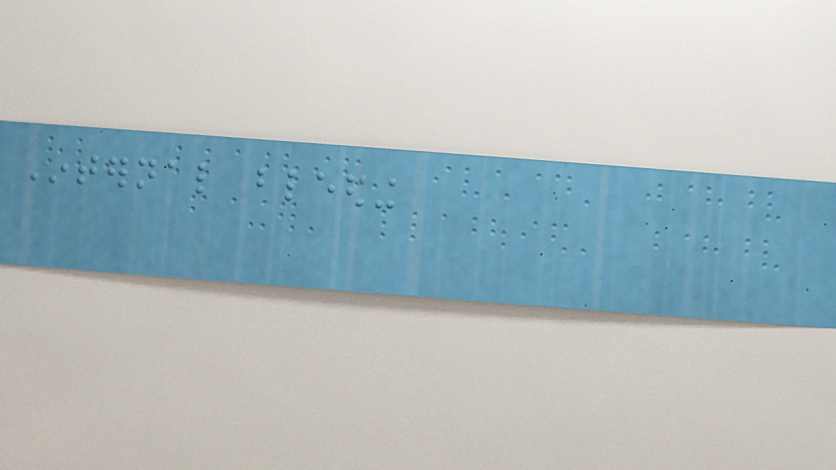Internal bleeding
